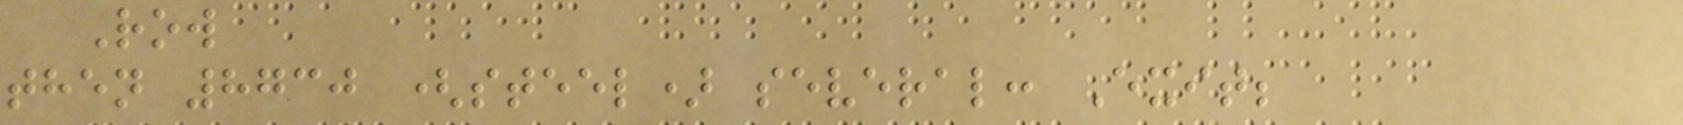Row
then 8730 (steel) several: Exit;
